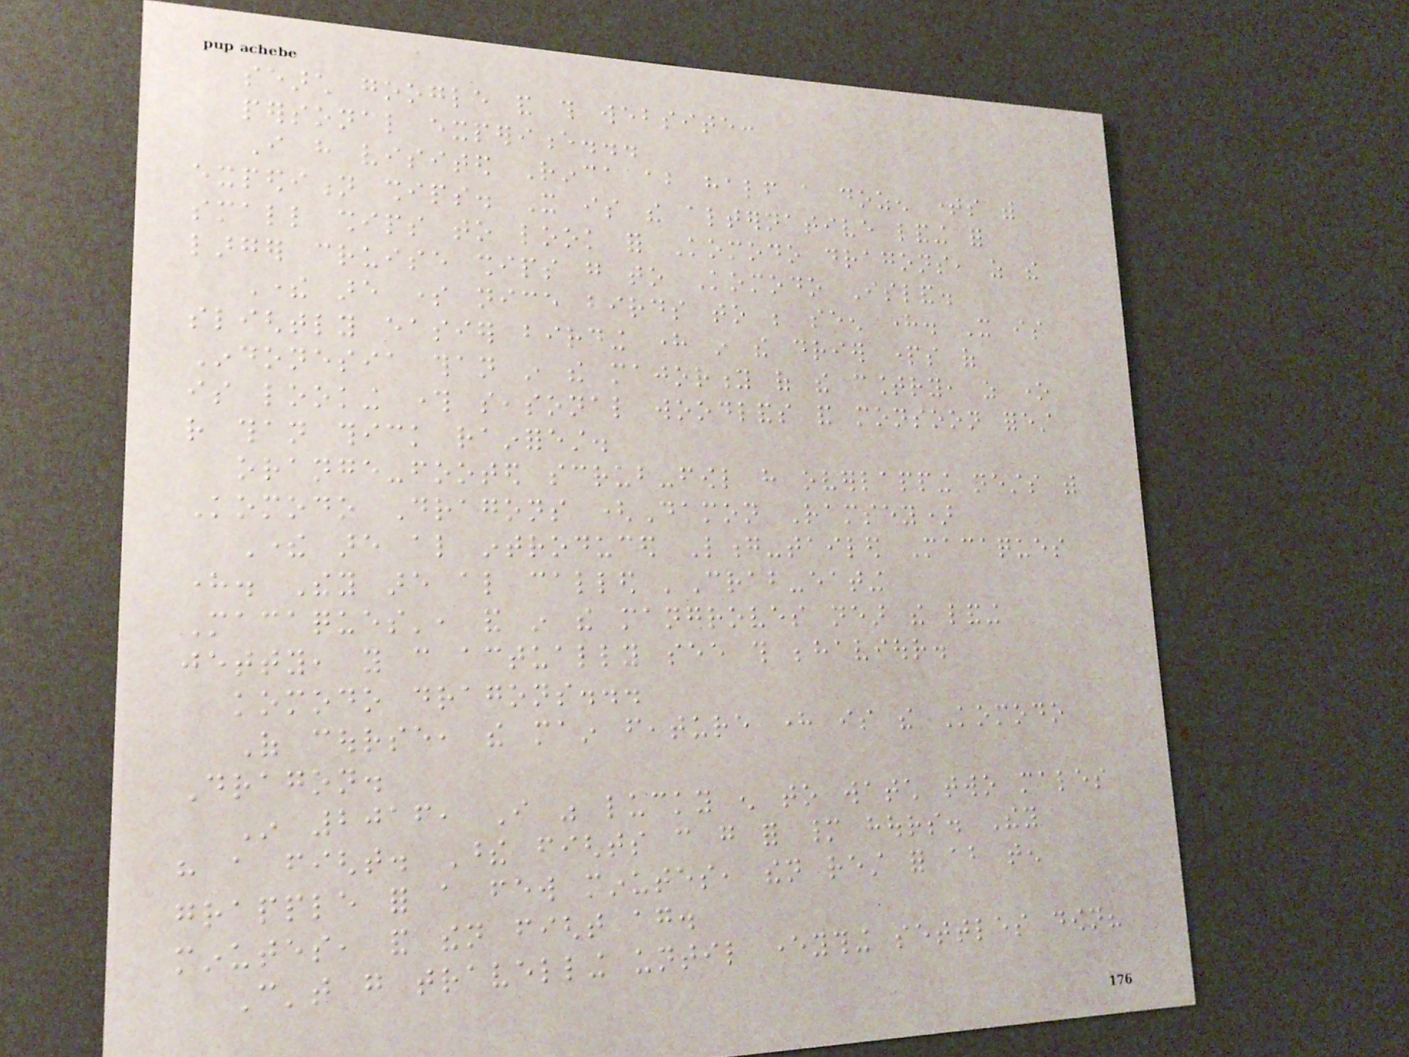search google and this website:
personal experience...
I have visited Rinca about half a dozen times with
expedition ships. It is the alternative landing for
small ships to look for Komodo dragons, as the
larger cruise ships go to Komodo Island.
There are some nice birds to be seen here. It is
slightly easier birding here in the drier parts of
Indonesia than in the majority of the country, as one
is looking through seasonal woodlands and monsoon forest
rather than thick rainforest.
orange-footed scrub-fowl have overlapping nests with
Komodo Dragons (Damon Ramsey)
There are also introduced Long-tailed Macaques
here. They are also called 'Crab-eating
Macaques', and in the mangroves near the landing
jetty, you can actually see this behaviour.
komodo dragons...
Of course, the main feature here is the Komodo
Dragon.
In 2016, I was lucky enough to watch two males
have a fight. These fights can go for many hours. They
grapple for a few minutes, then rest for about ten
minutes, and then fight again.
Can't go travelling until everything settles down?
